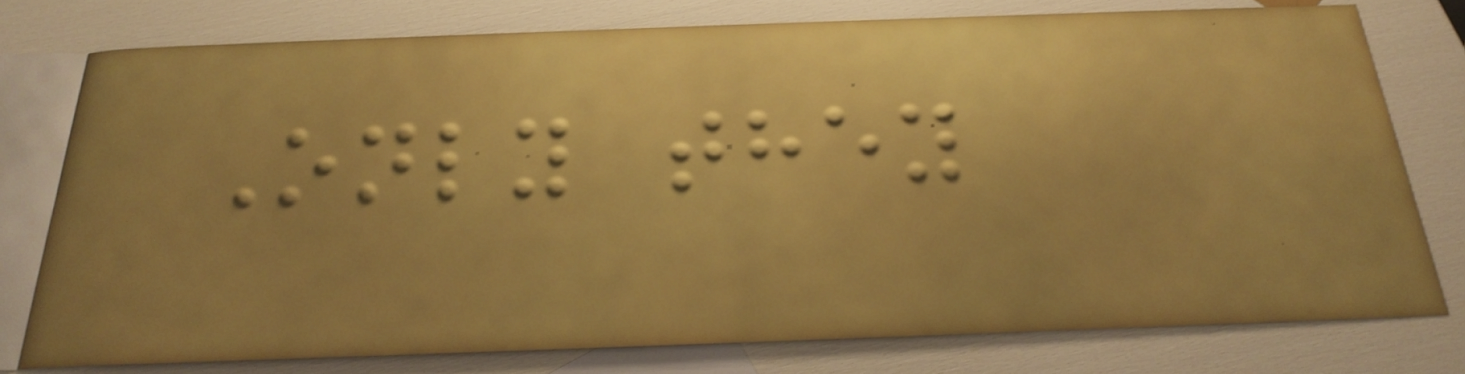Only they
